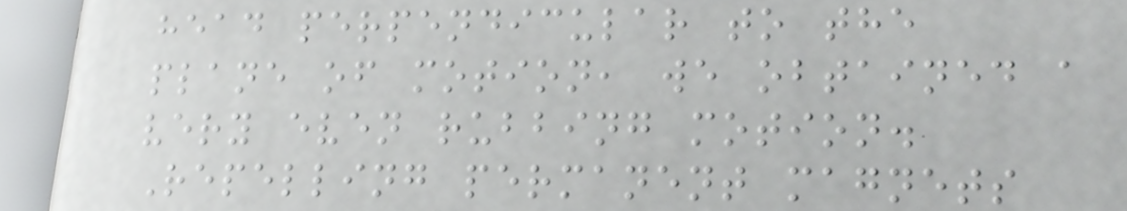head perpendicular to the
plane of motion, we obtained a
very even rubbing motion.
Repelling permanent magnets
